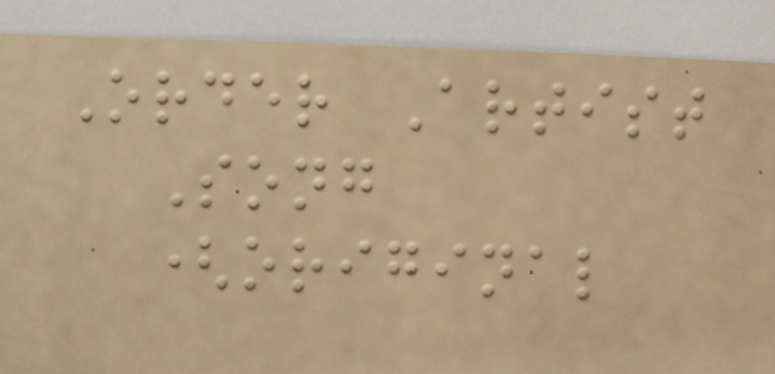Order Artist
Song
(original
